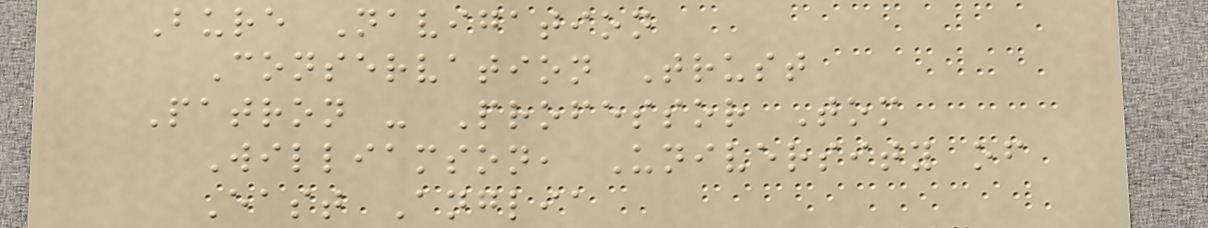Bure Navigation
Conservation Trust
Patron - Professor Tom
Williamson, University of
East Anglia
